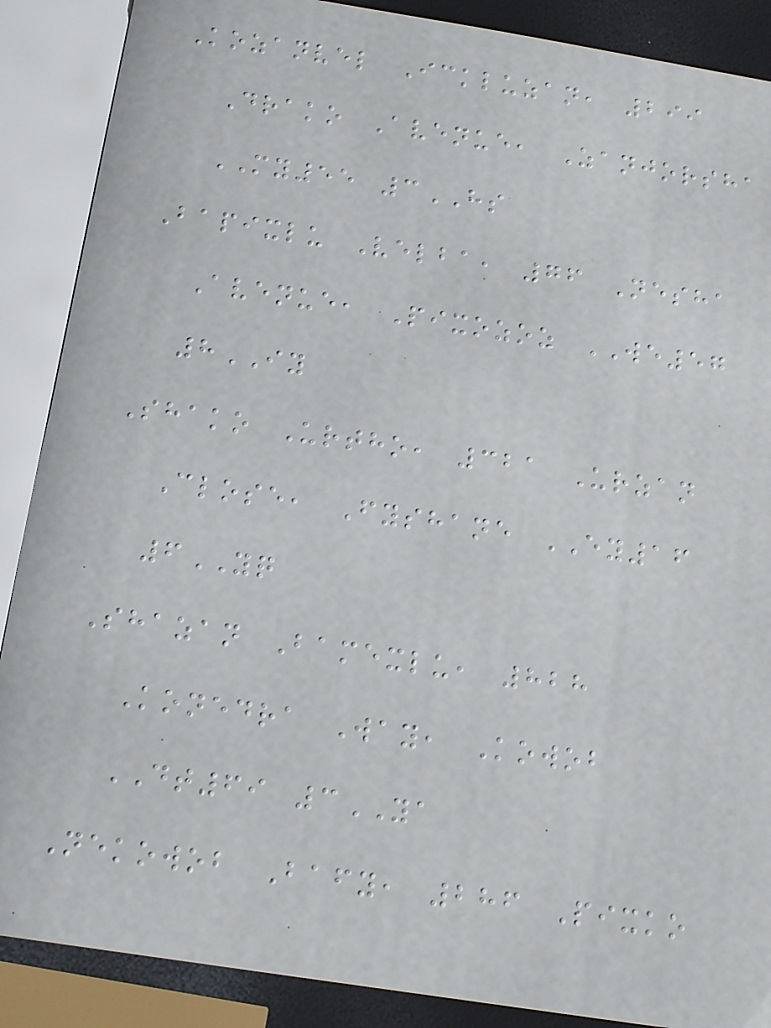Kozanvel Ickluzan, 299
Drako Avenue, Zanjorsha
MY55 3HS
Bapixlu Velba, 76 Nesha
Avenue, Pixozoz WE57
8IY
Shako Urtho, 321 Urzan
Close, Fyshane EY16
6YQ
Shazan Bamexlu, 828
Konedra Way, Kowob
DT69 3YA
Nekowob Bafy, 286 Pixko
